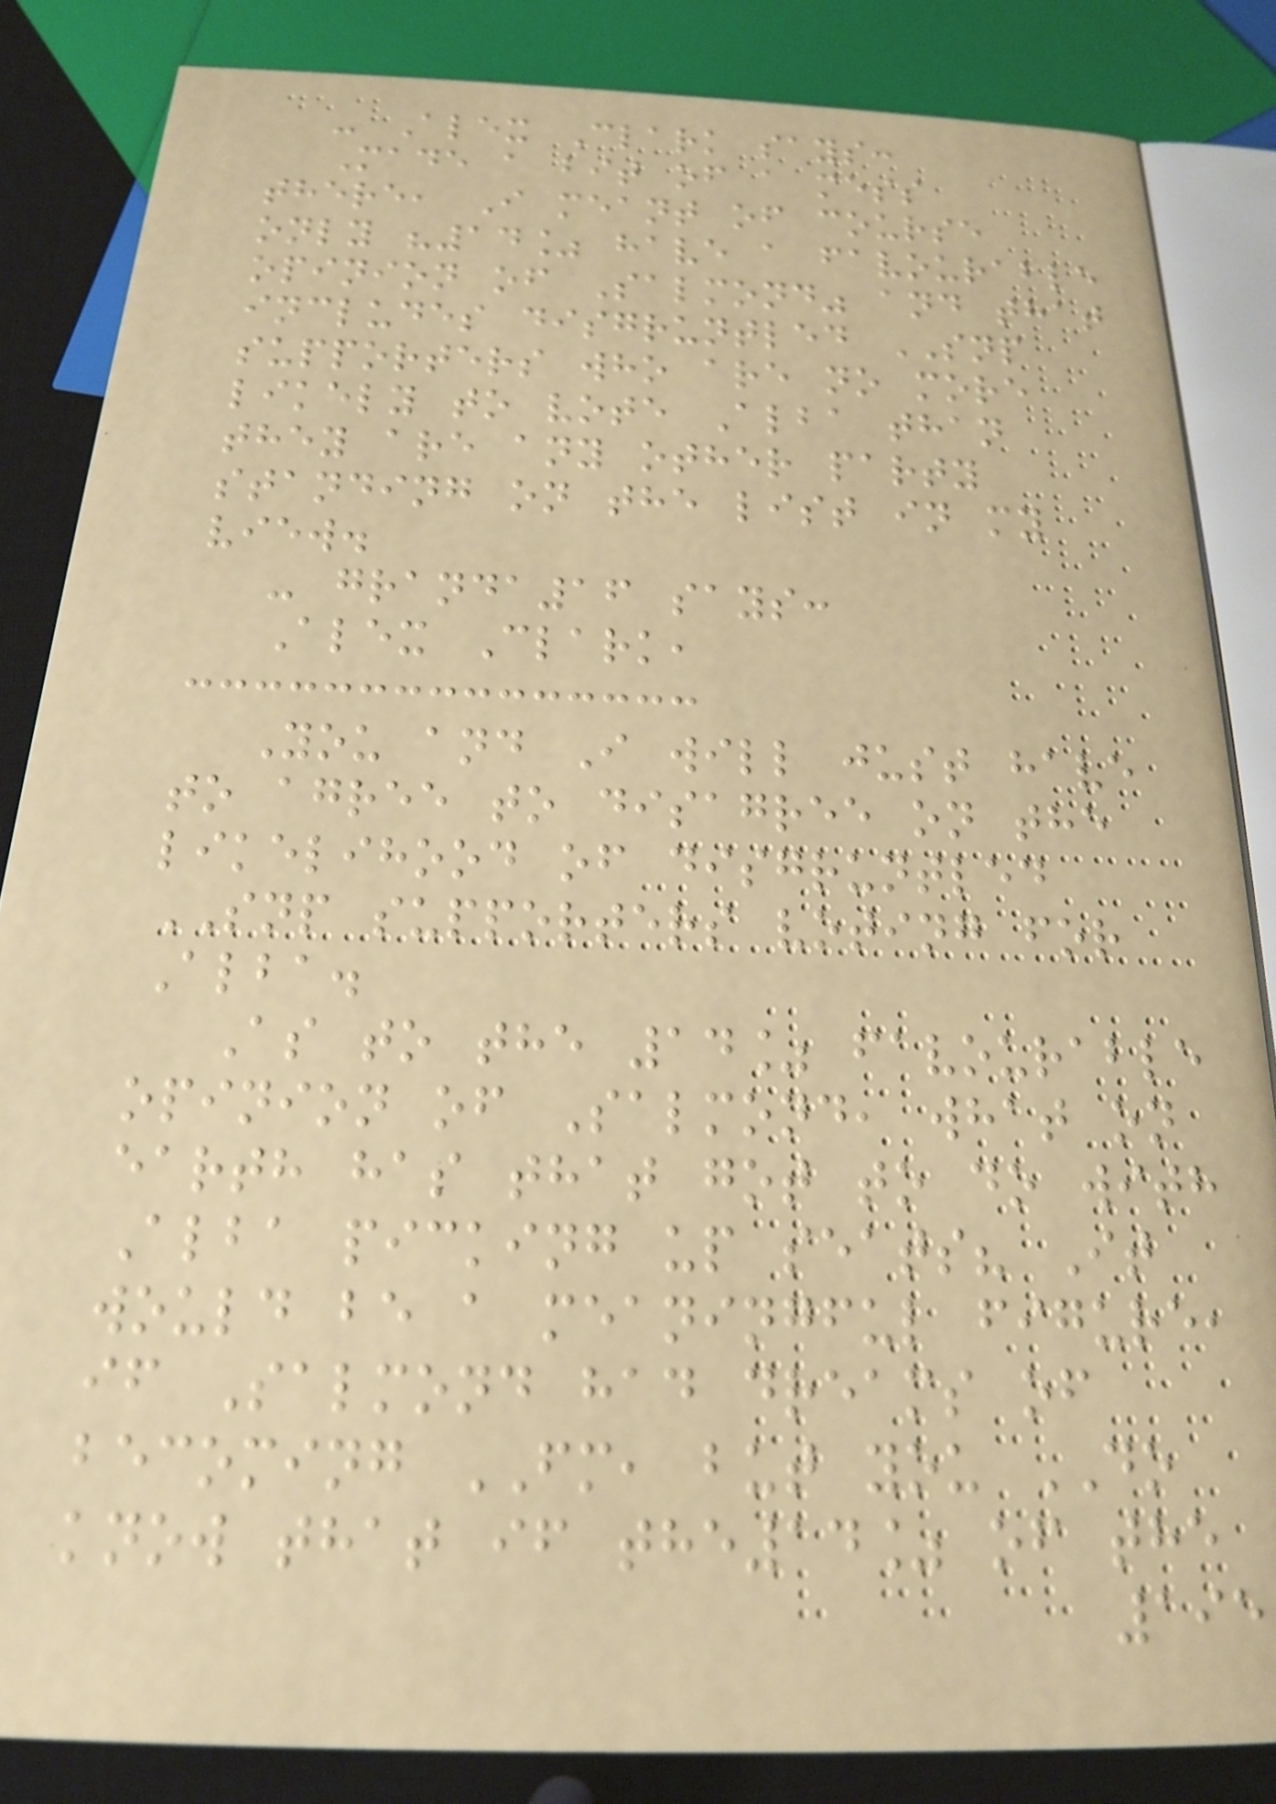- Alex Clark says:
Made a bit of a mess
there, I meant of course
only "14% have a favourable
opinion of Salmond" and that
includes disgruntled SNP
supporters who are no more
likely to vote Alba than
they are any other party
standing on the list in my
view.
- granda16 says:
Alex Clark,
You and I will just have
to agree to disagree on the
likelihood of disgruntled
SNP supporters voting for
Alba.
As to the 14% favourable
opinion of Salmond, what on
earth has that got to do with
Alba picking up seats? It
would be a meaningful figure,
if Salmond had dreams of
becoming FM, but you DO
know that if the14% of the
195
